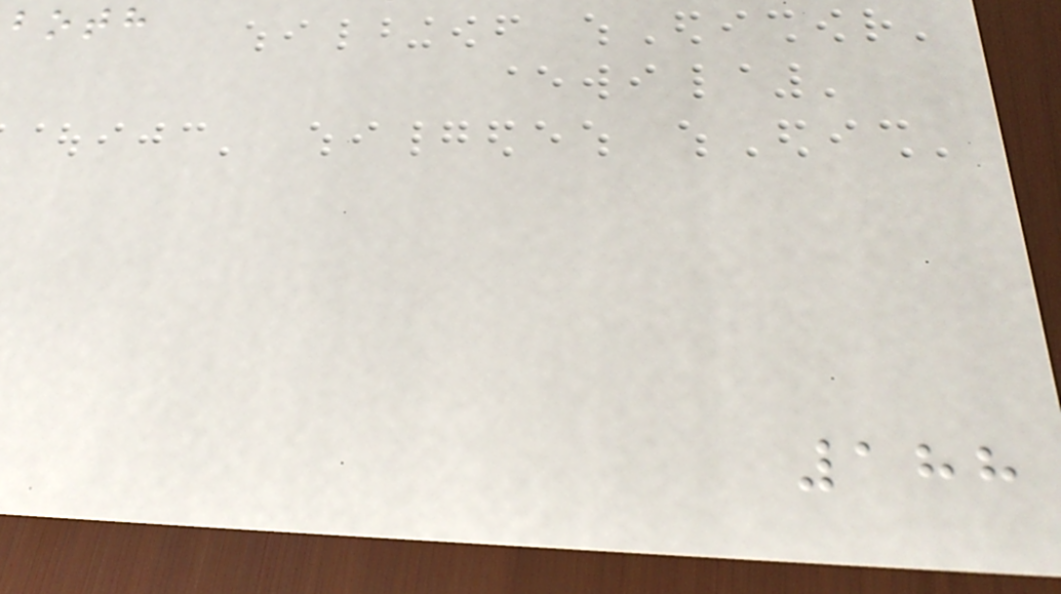both
188
